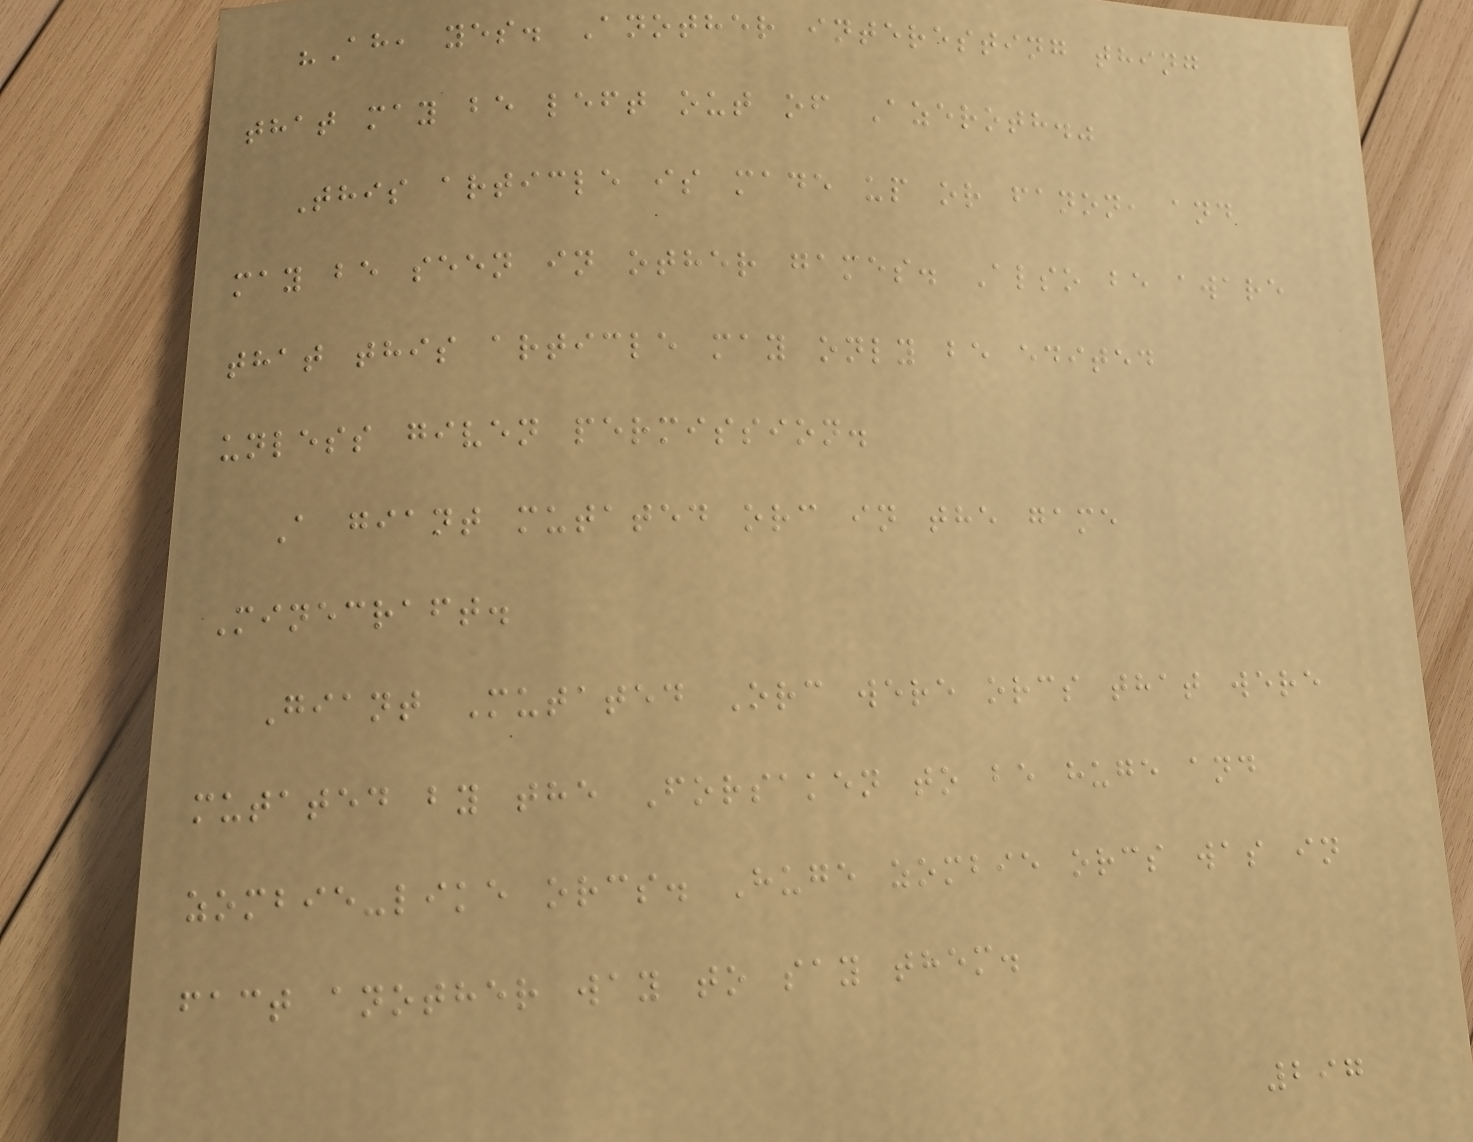"Ah, yes. Another interesting thing
that may be left out of Azeroth."
This article is made up or fanon, and
may be seen in other games. Also be aware
that this article may only be edited
unless given permission.
A giant mutated orc in the game
Minecraft.
Giant Mutated Orc were orcs that were
mutated by the Forsaken to be huge and
zombie-like orcs. Huge zombie orcs was in
fact another way to say them.
297
